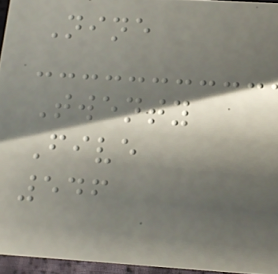Nine
Twenty
Five
546
